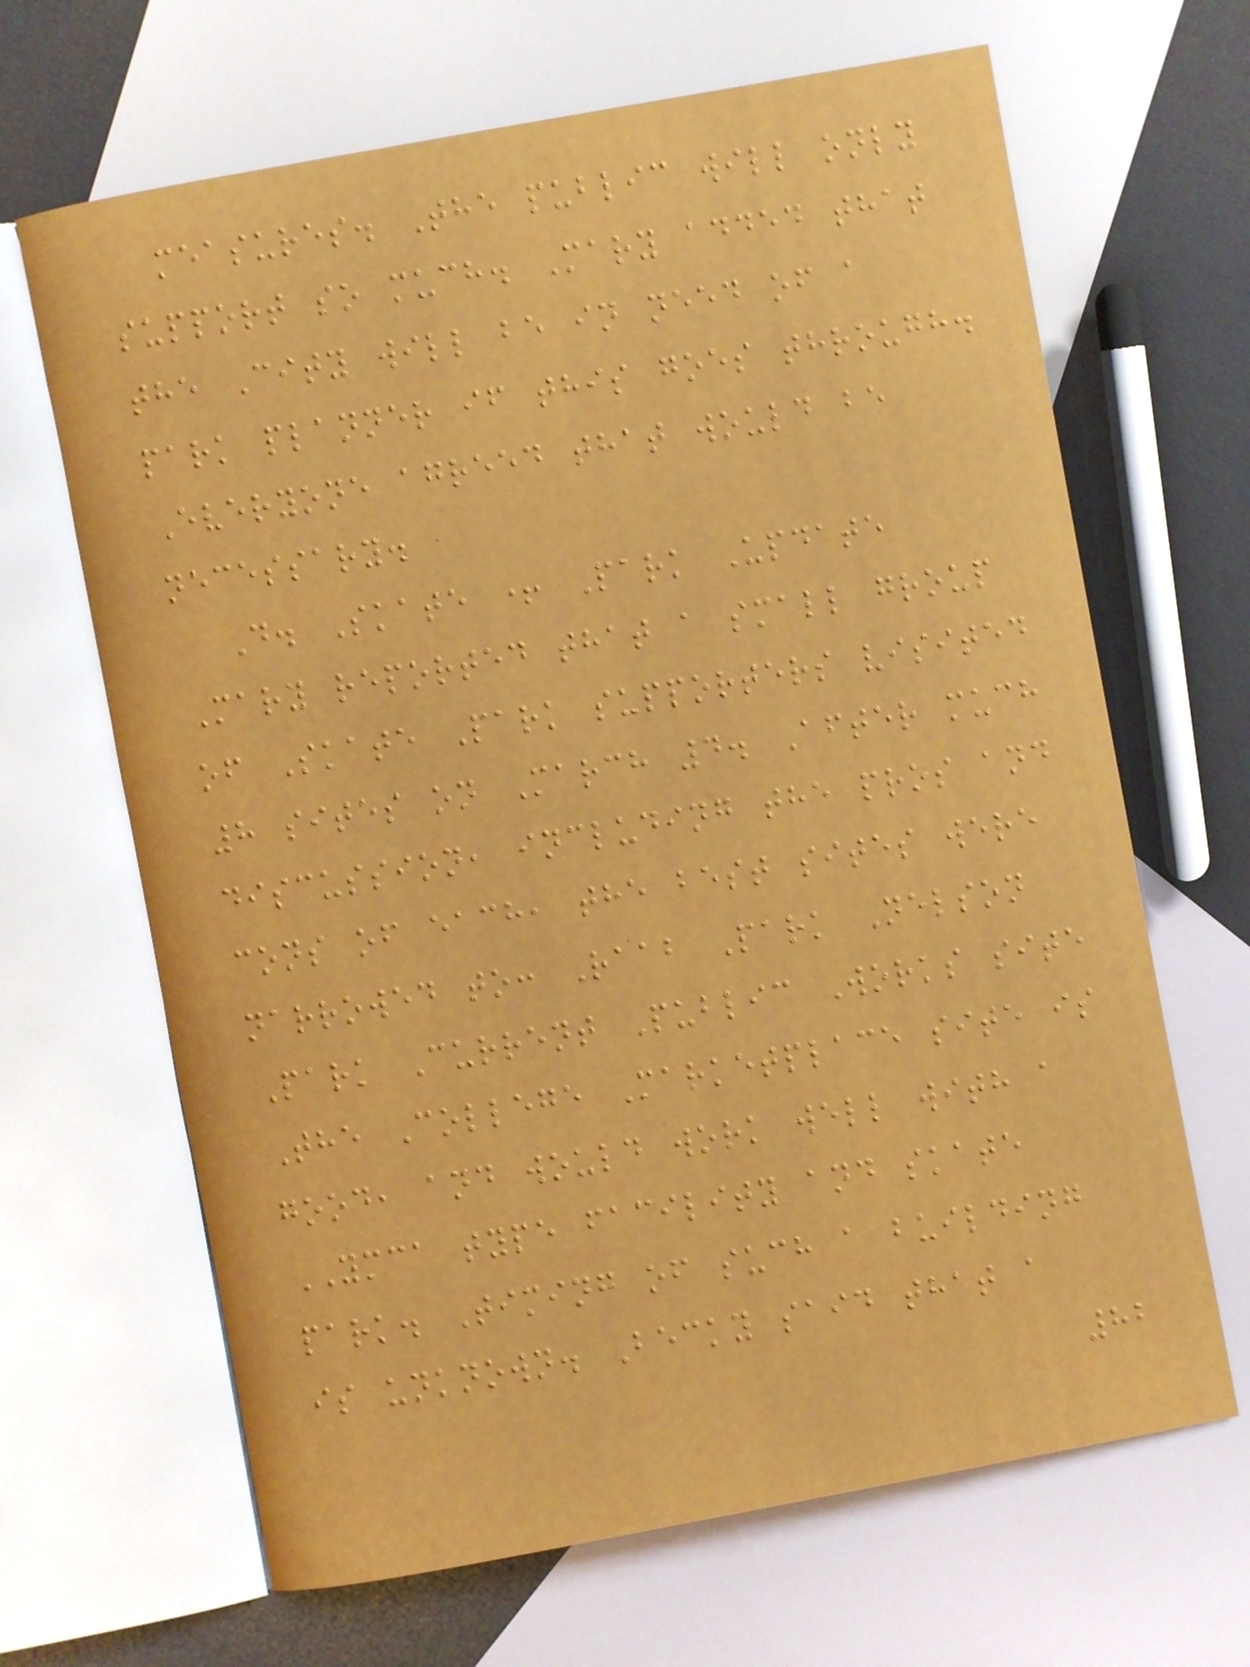measures. The public will only
support so much. Mary added that
the City will be in need of a
park planner if this goes through.
Everyone agreed that would be
necessary.
D. Skate + Park Update
Mary reported that a small group
of Skate Park supporters visited
8 sites on March 4. After much
discussion, including the pros and
cons of each, the best sites were
narrowed to: Raab Park Nelson
Park Current Public Works site
The College Marketplace site is
good, and would work well with a
YMCA type facility and skate
park. Timing of such a building
is unknown. Becky said that a
82
